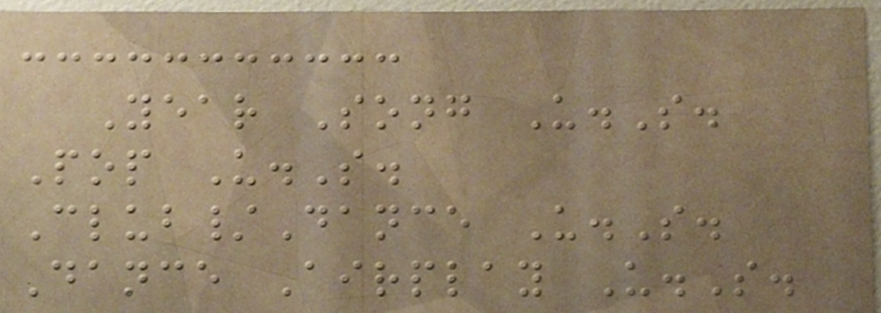Year Song U.S.
Pop U.S.
Club/Dance U.S.
Dance Airplay U.S.
